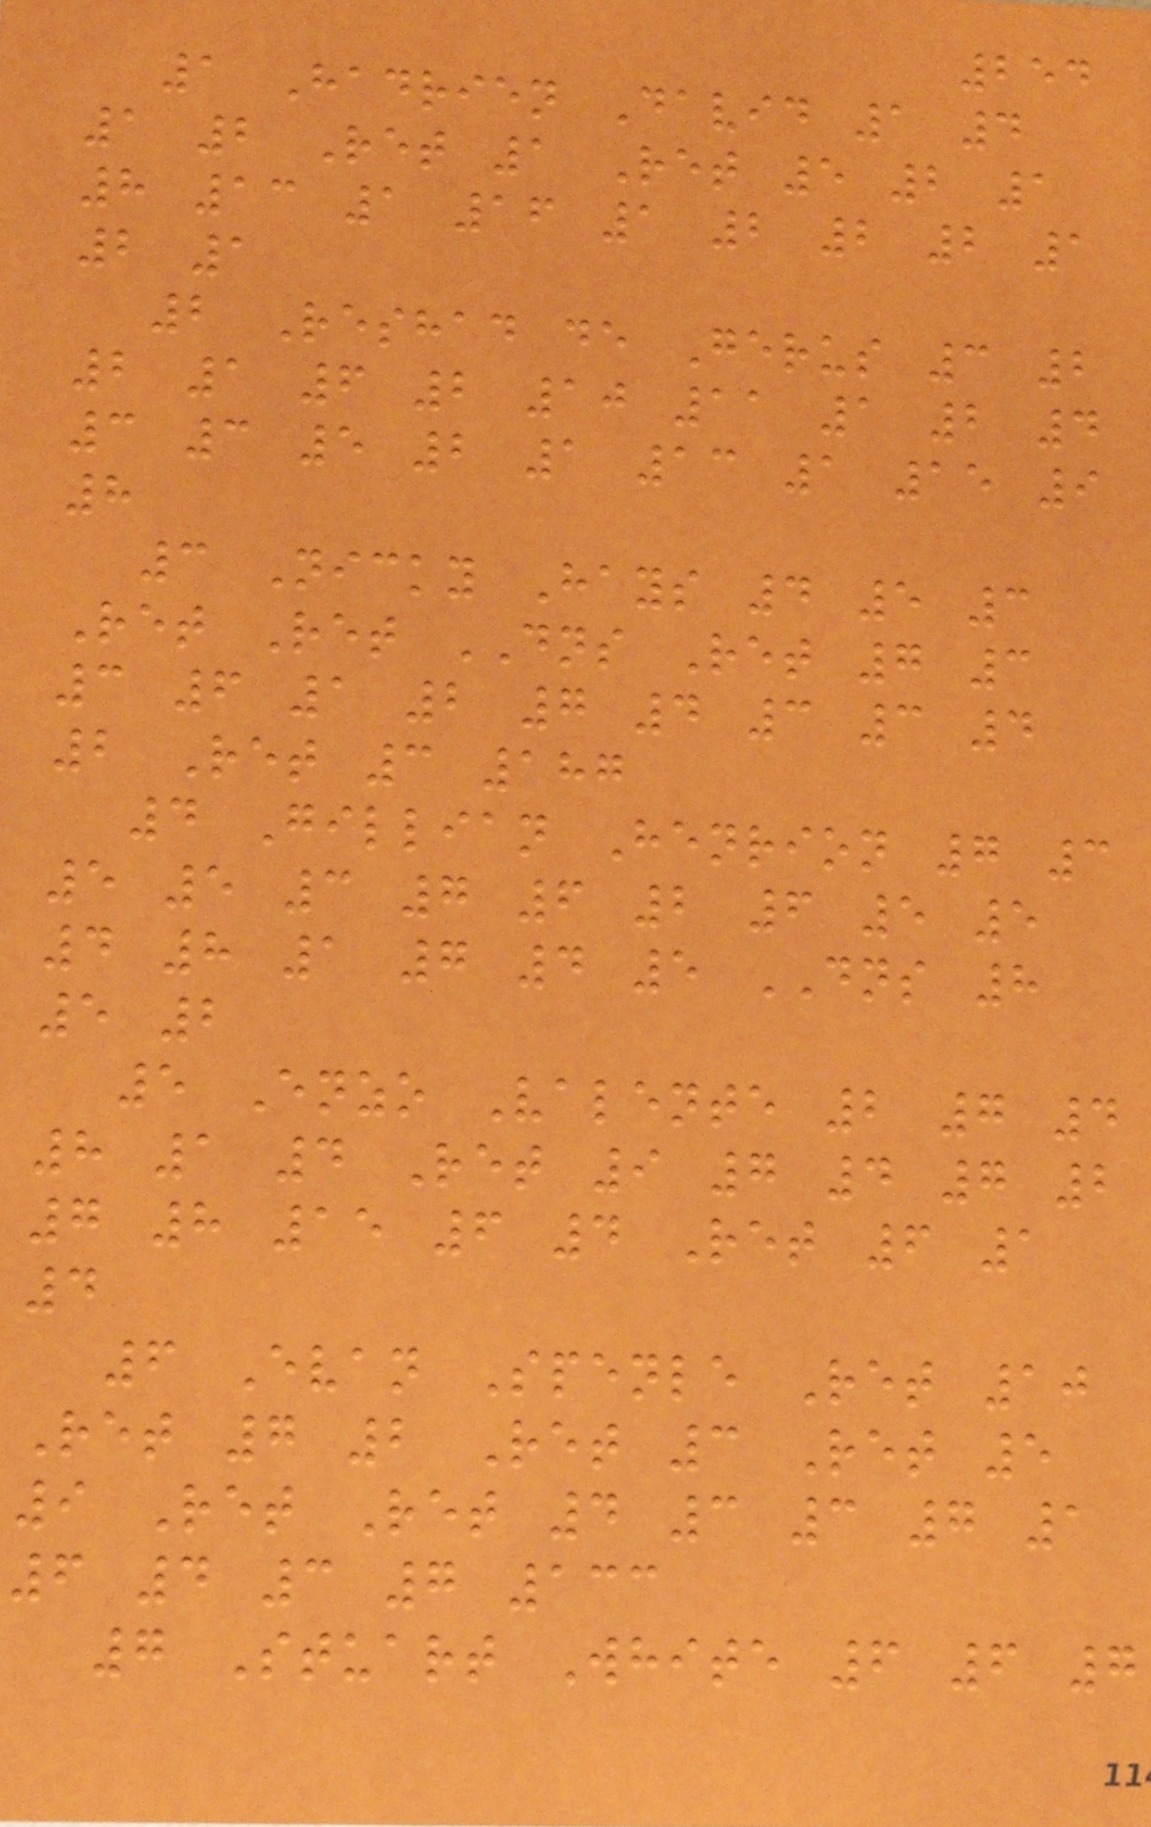254
1 Hadrien David 1 4
1 2 Ret 1 Ret 5 2 1
8 13 1 16 1 2 2 2 1
2 1
2 Reshad de Gerus 3 2
2 1 6 2 10 11 1 2 4
3 3 5 2 1 13 1 15 9
8
3 Nicky Hays 4 5 3
Ret Ret DNS Ret 7 3
3 6 1 2 7 4 3 3 4
2 Ret 3 187
4 Gillian Henrion 7 3
5 5 3 7 6 2 6 5 5
4 8 1 7 4 5 DNS 8
5 2
5 Enzo Valente 2 7 4
8 1 4 Ret 9 7 4 7 2
7 8 15 6 4 Ret 6 1
4
6 Evan Spenle Ret 10
Ret 7 2 Ret 3 Ret 5
9 Ret Ret 4 3 3 7 1
6 4 3 7 133
7 Stuart White 6 6 7
